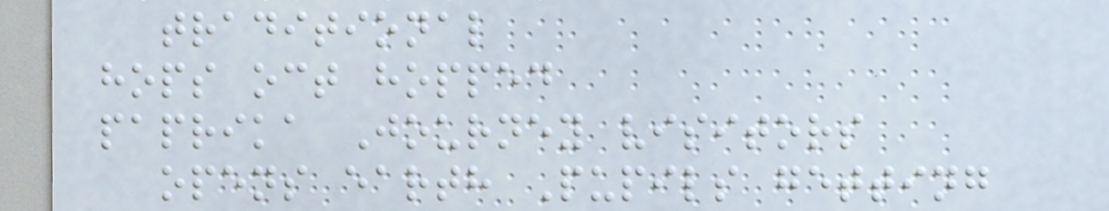traditional
hops oct hopped
paprika Journey visitors
opens earth Pupils getting
